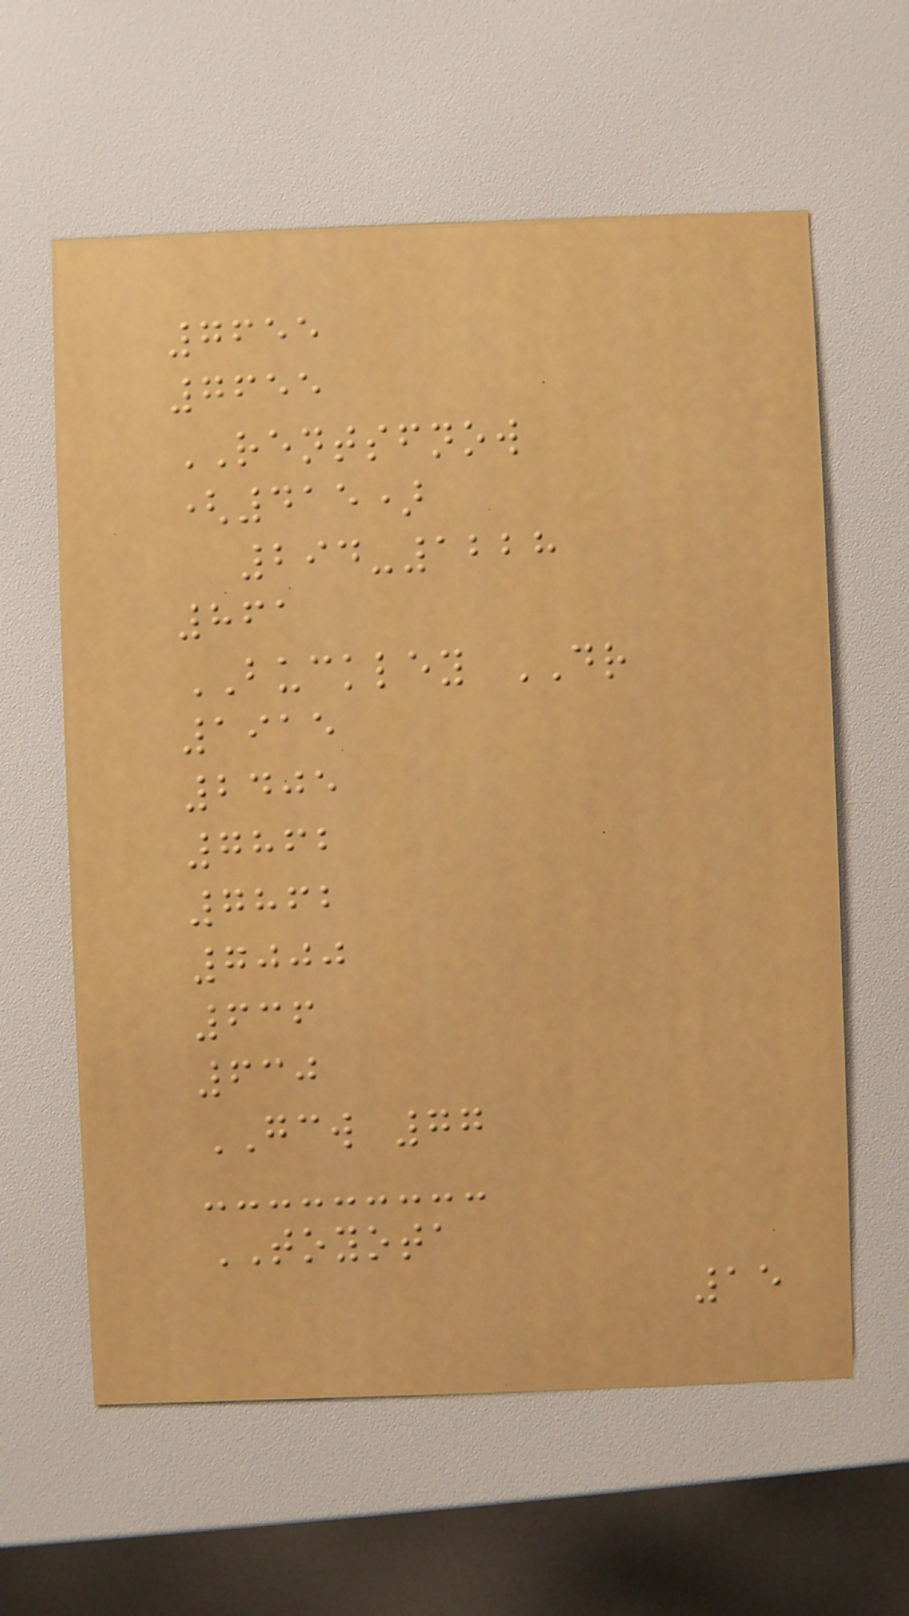7655
7655
RENTSFNOW
(415)
294-1228
861
BUCKLEY DR
1915
2405
7862
7862
7000
636
630
GCW 77
TOYOTA
15
